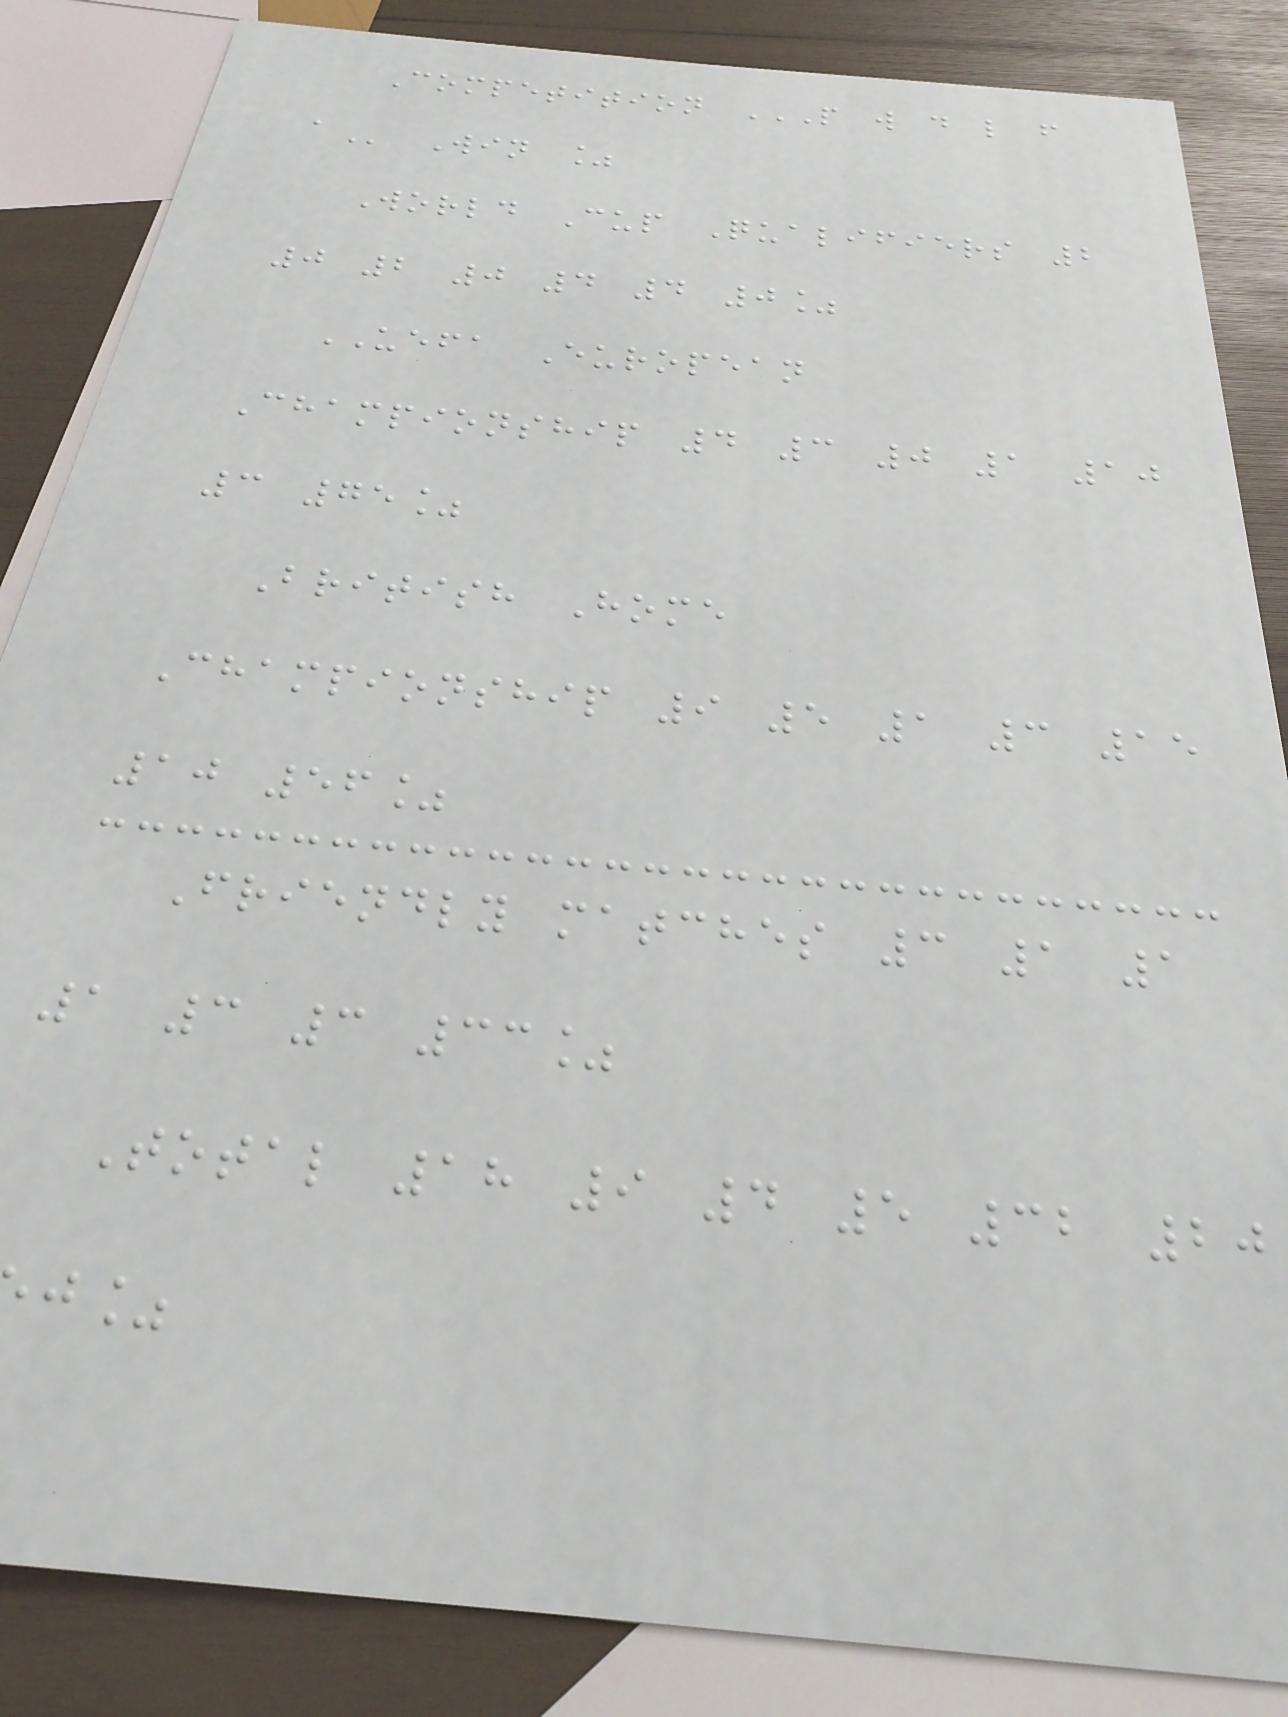Competition P W D L F
Win %
World Cup Qualifiers 2
0 2 0 4 4 0%
UEFA European
Championship 4 3 0 1 10
3 75%
British Home
Championship 9 5 1 3 15
10 56%
Friendly matches 3 1 1
1 3 3 33%
Total 18 9 4 5 32 20
